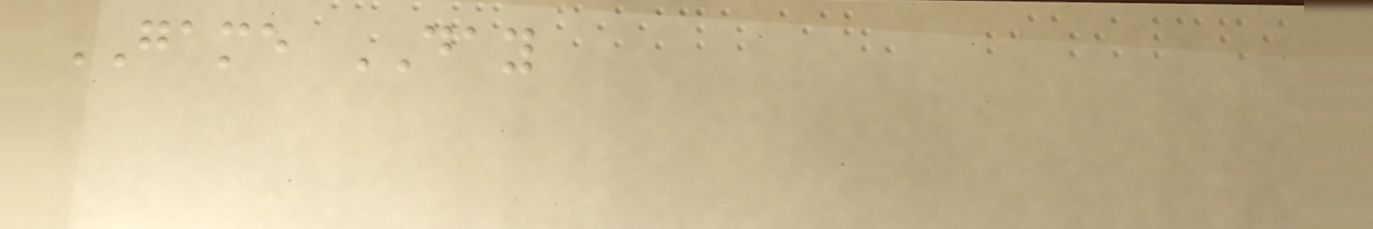GAME DAY
